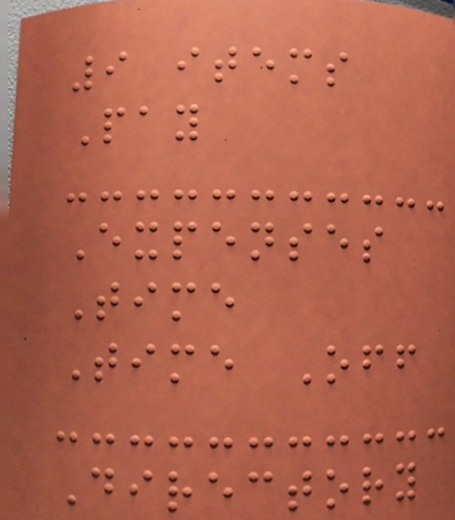9 items
Pay
Expenses
Time
Time Off
Directory
